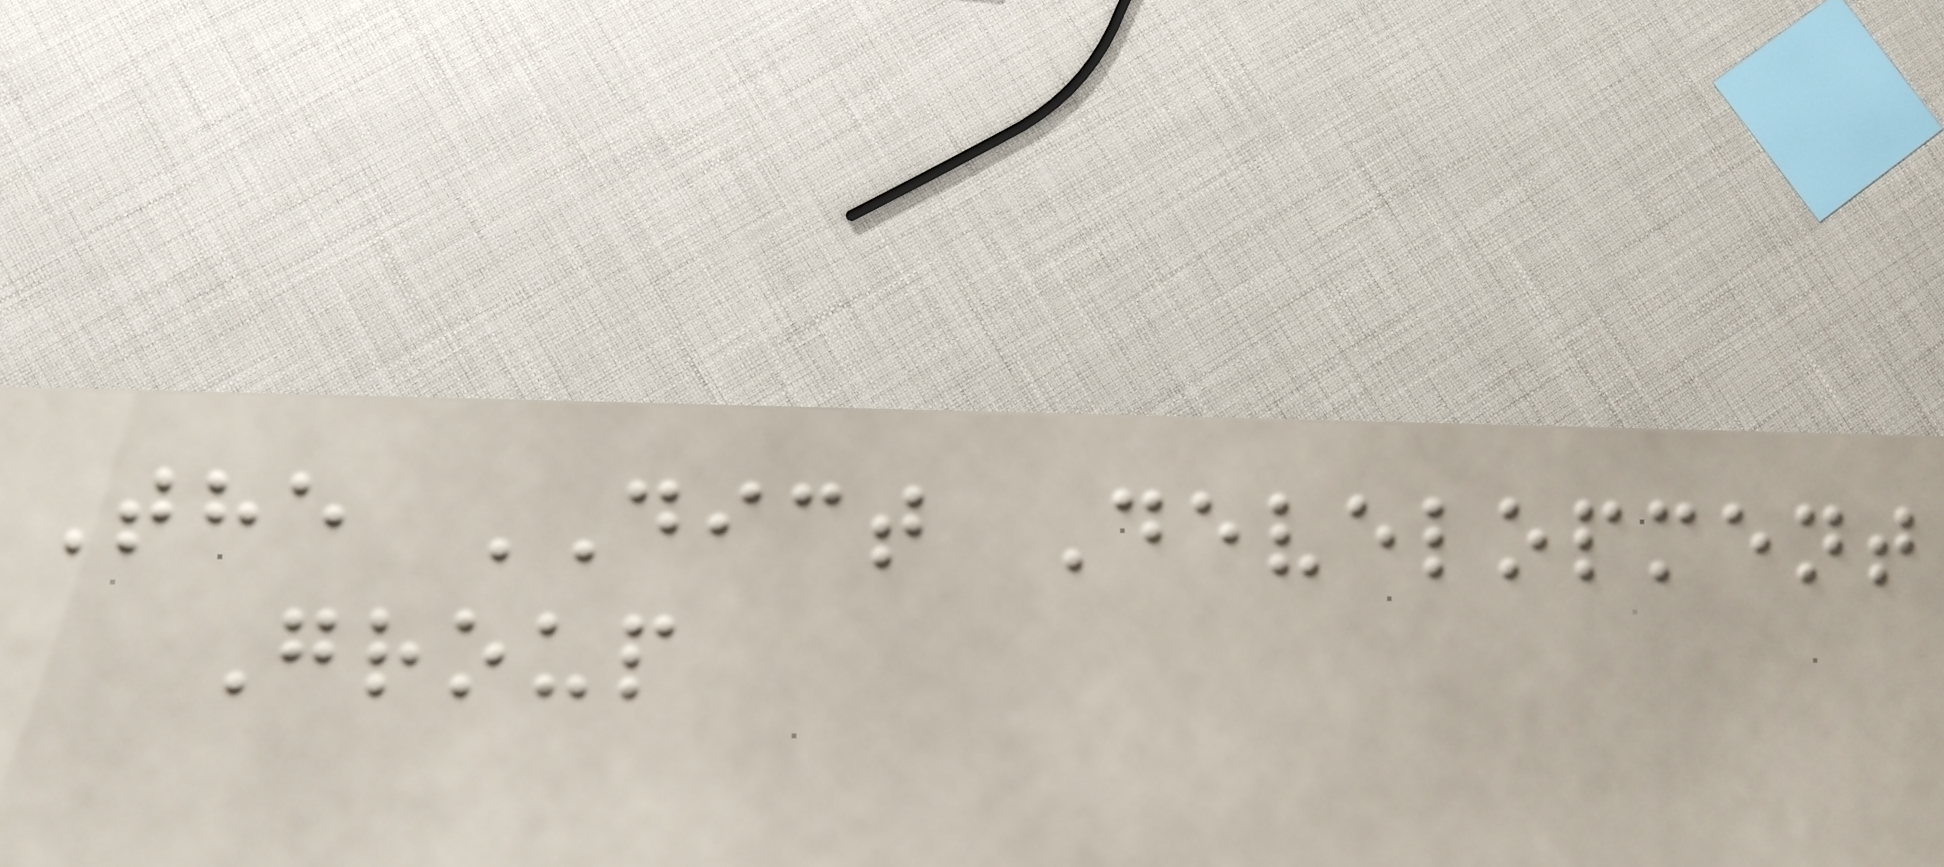The DICT Development
Group
